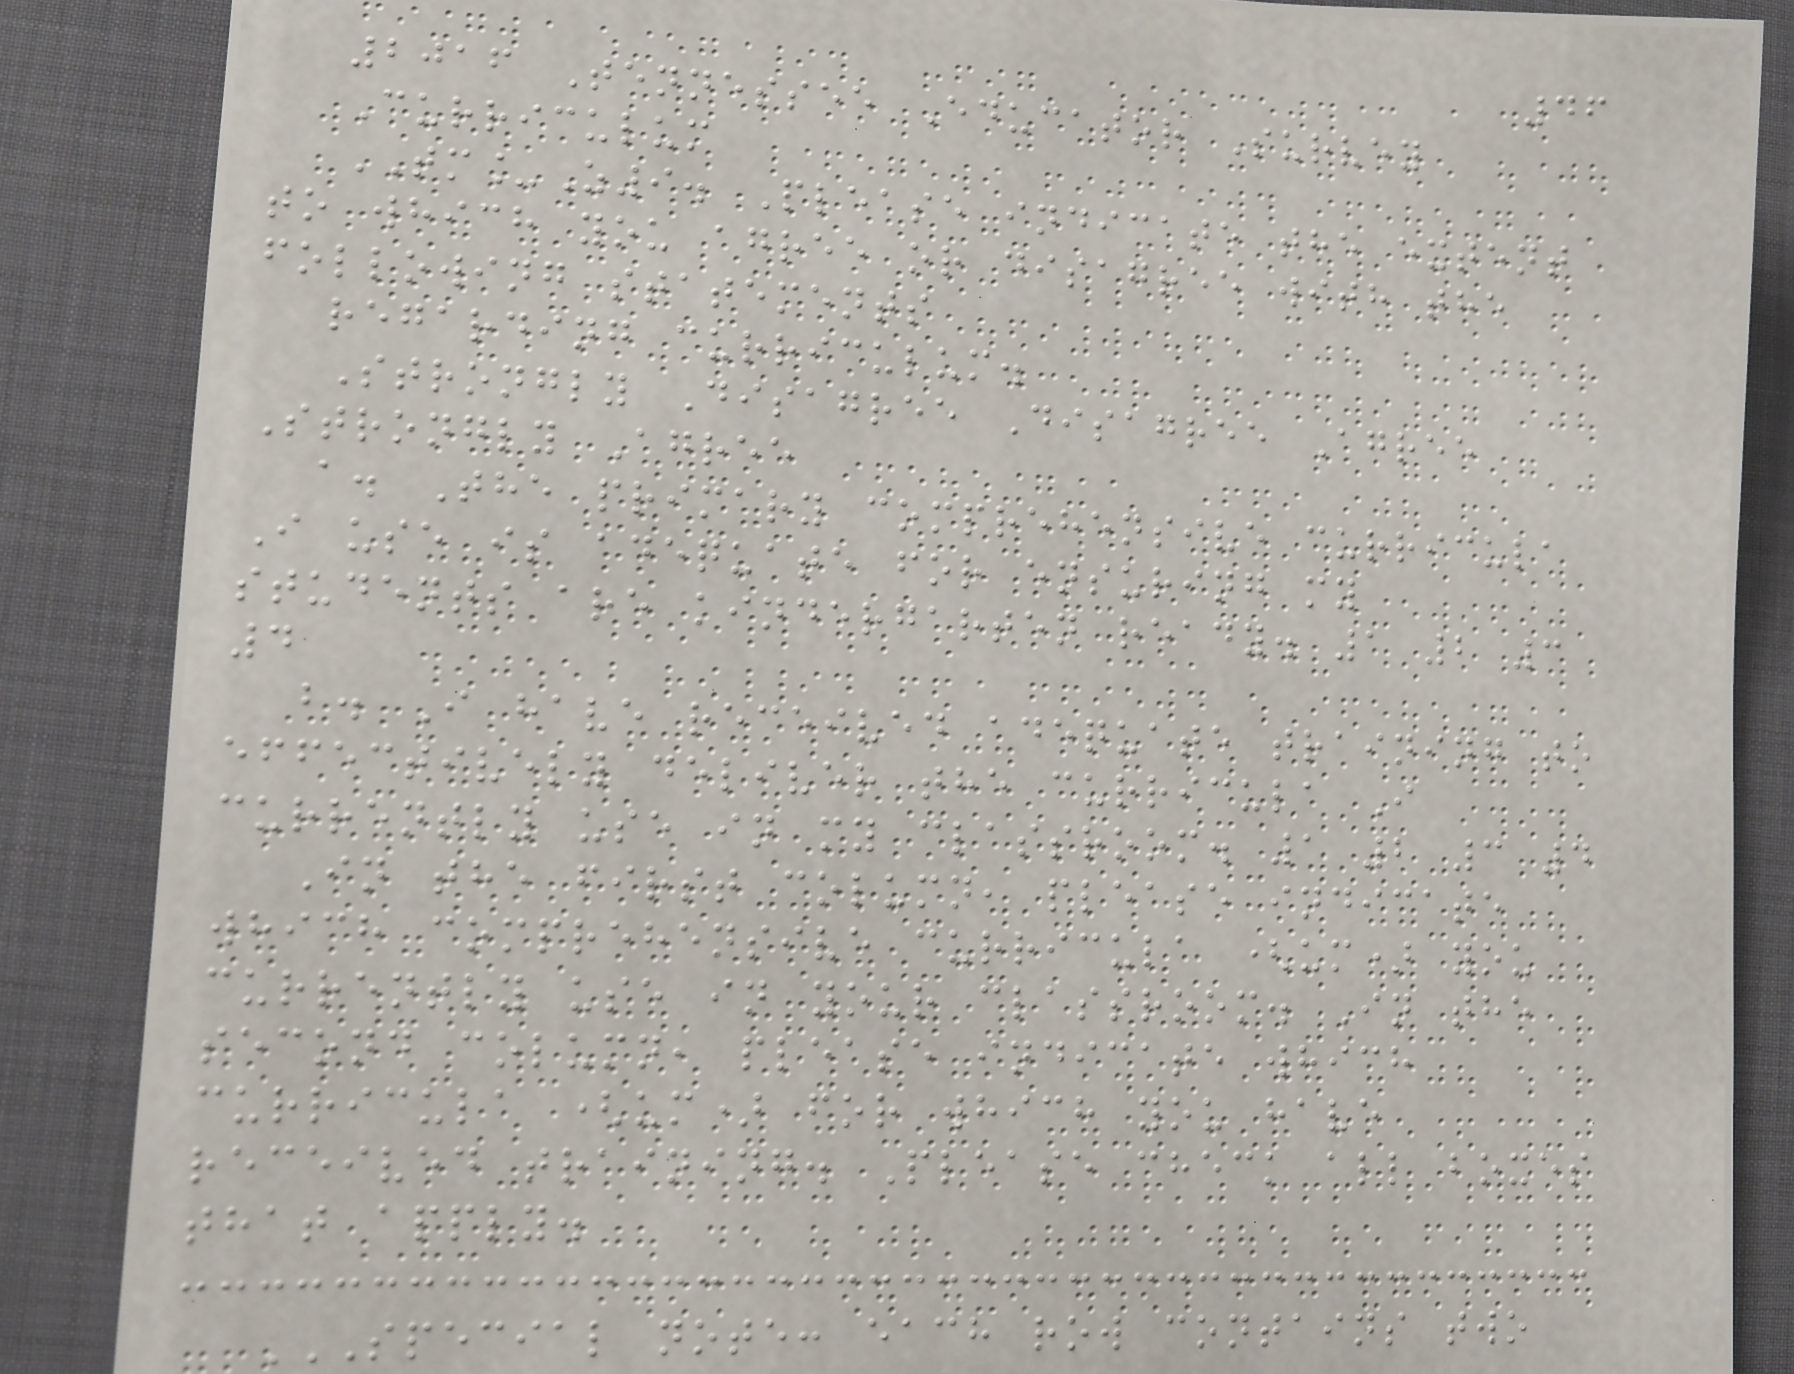46
2016 Tennessee Educator Survey
Curriculum
TM_Z9. Please indicate the extent
to which you agree or disagree with the
following statements
regarding curriculum.
Strongly Disagree Disagree Agree
Strongly Agree
a. The primary comprehensive curricula
I use is adequate for ensuring my
students are kindergarten ready. 1 2 3
4
b. I have received adequate training to
effectively deliver the curricula I
currently use in my classroom. 1 2 3 4
In the first column, please indicate
which comprehensive curricula (um) you
currently use in your classroom. In the
second column, please indicate which
curricula (um) for which you have
received training. Please check all boxes
that apply.
SPECIAL NOTE: EACH ROW CONTAINS TWO
